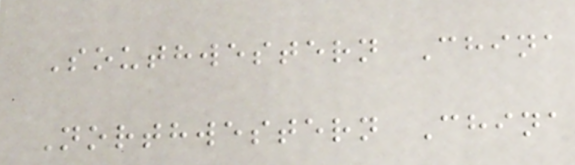Southwestern China
Northwestern China
